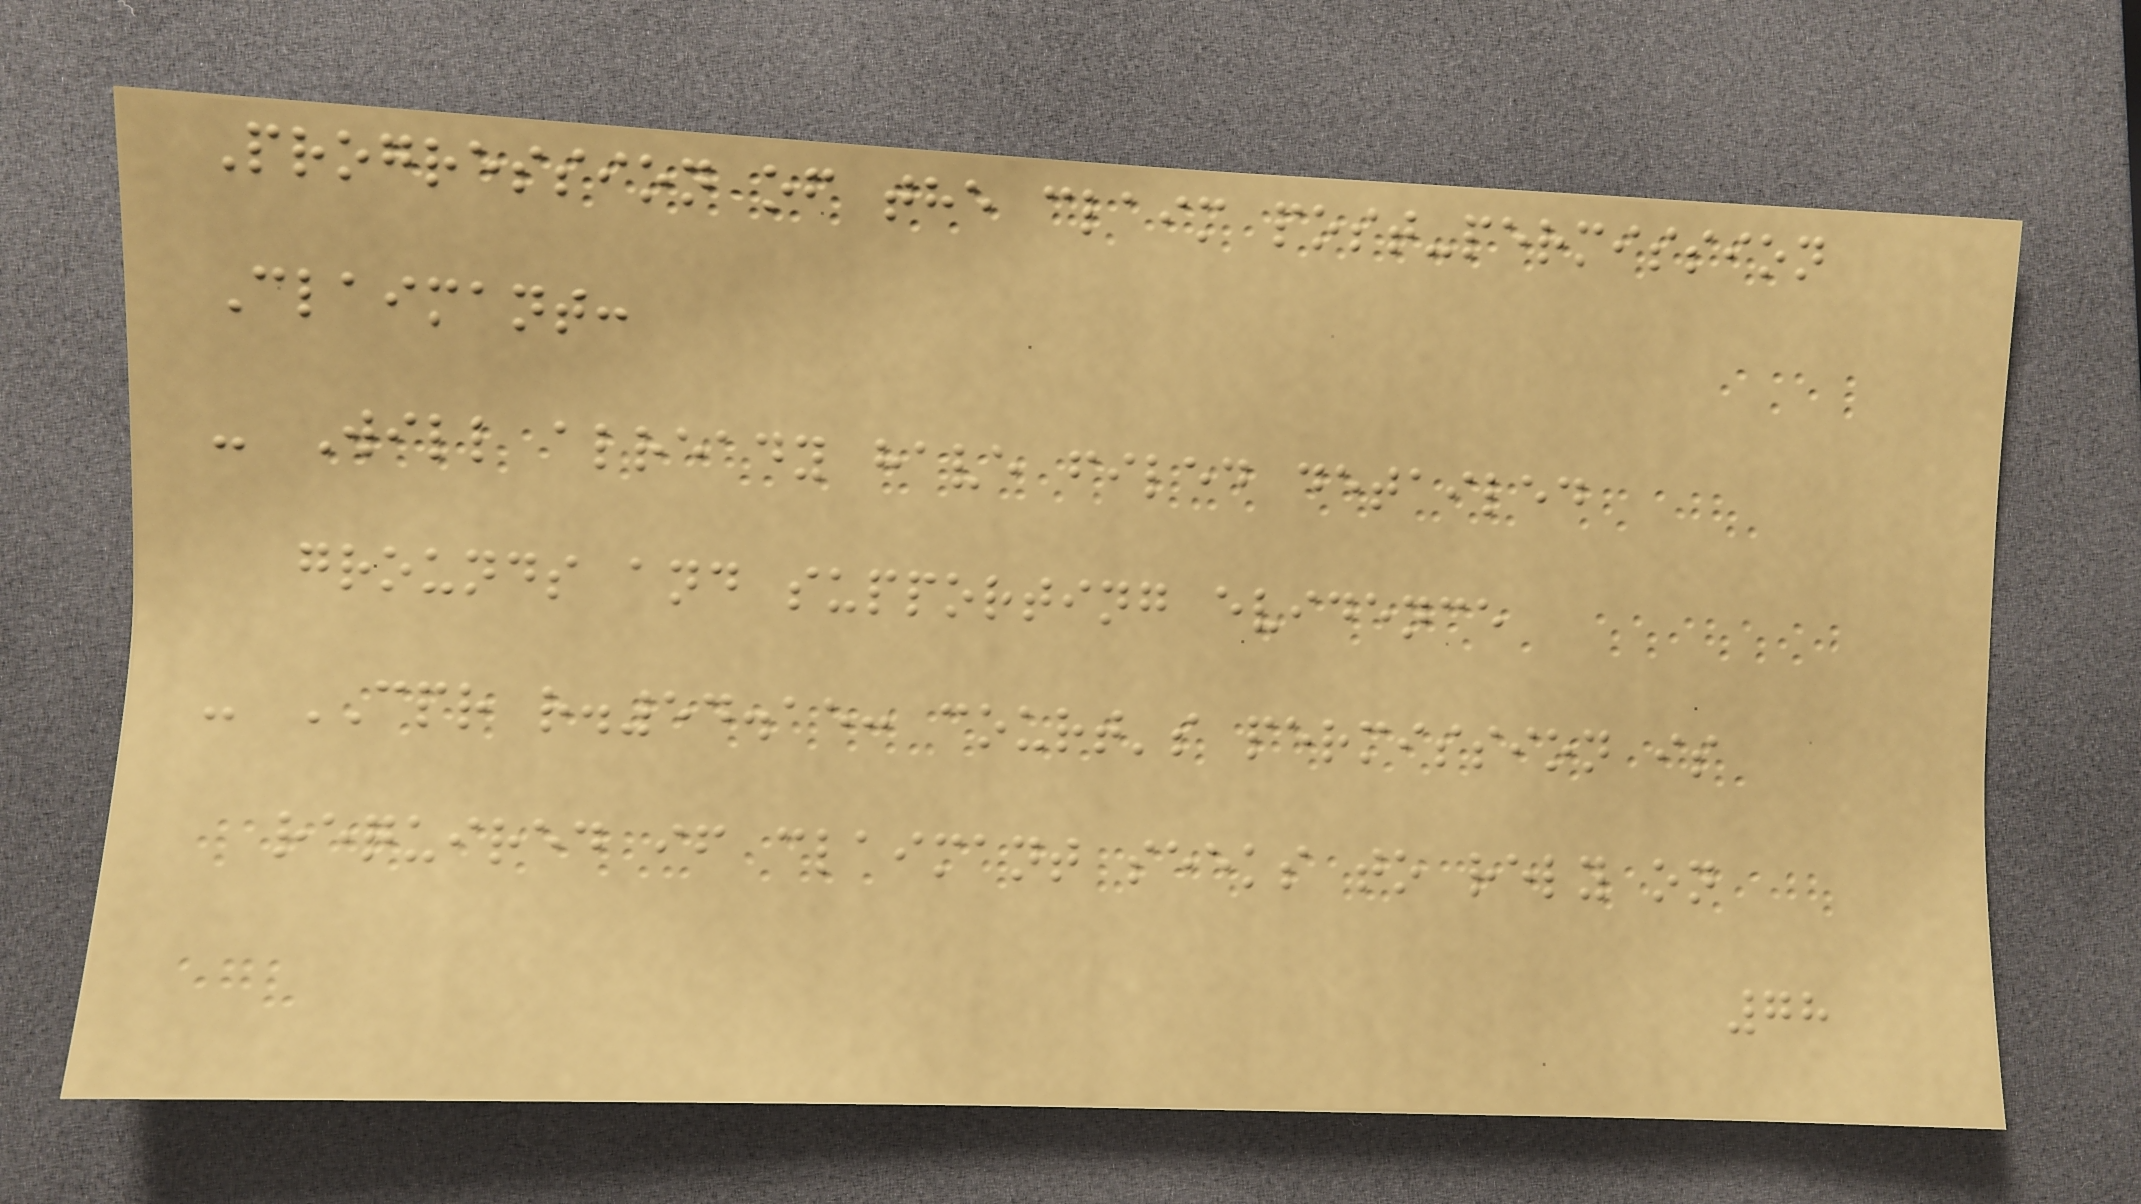Progression of the claim post-permission
Claimant:
- Will already have filed detailed
grounds and supporting evidence
- CPR r.54.15: court's permission is
required if claimant seeks to rely on
78
